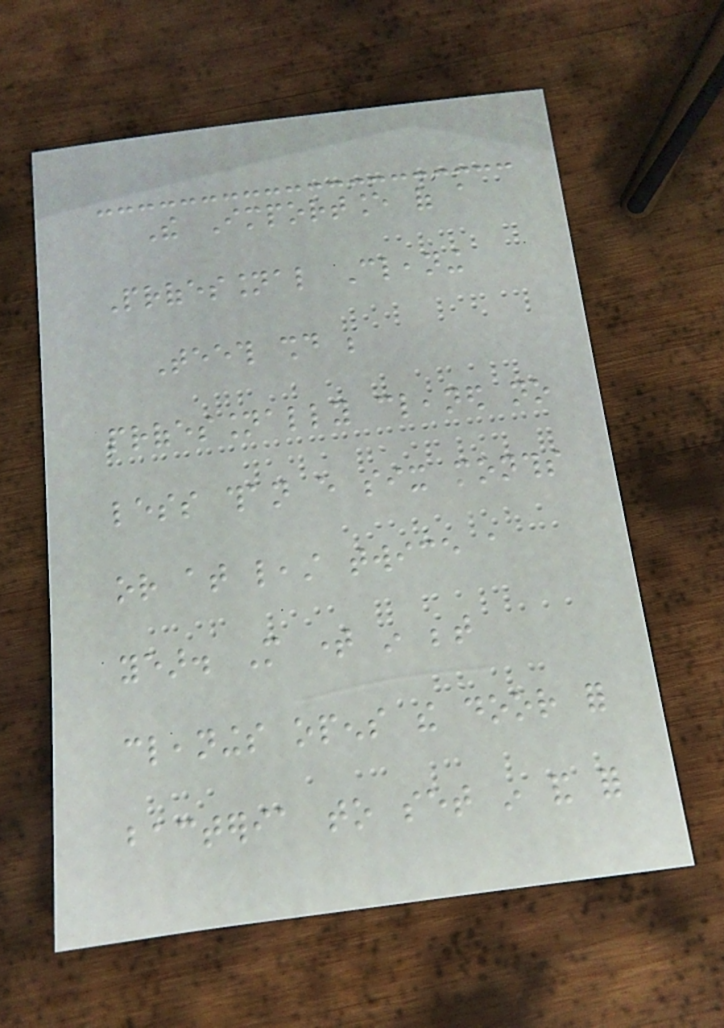The Importance of a
Professional Cleaning
Teeth should be
professionally cleaned no
less than every six months
or at least twice a
year. More time in between
cleanings opens the door for
bacteria to set in and for
